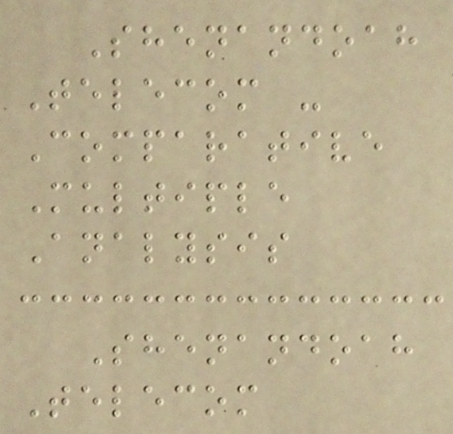Shenandoah
Telecom -
Comparative
Multiple
Analysis
Shenandoah
Telecom
